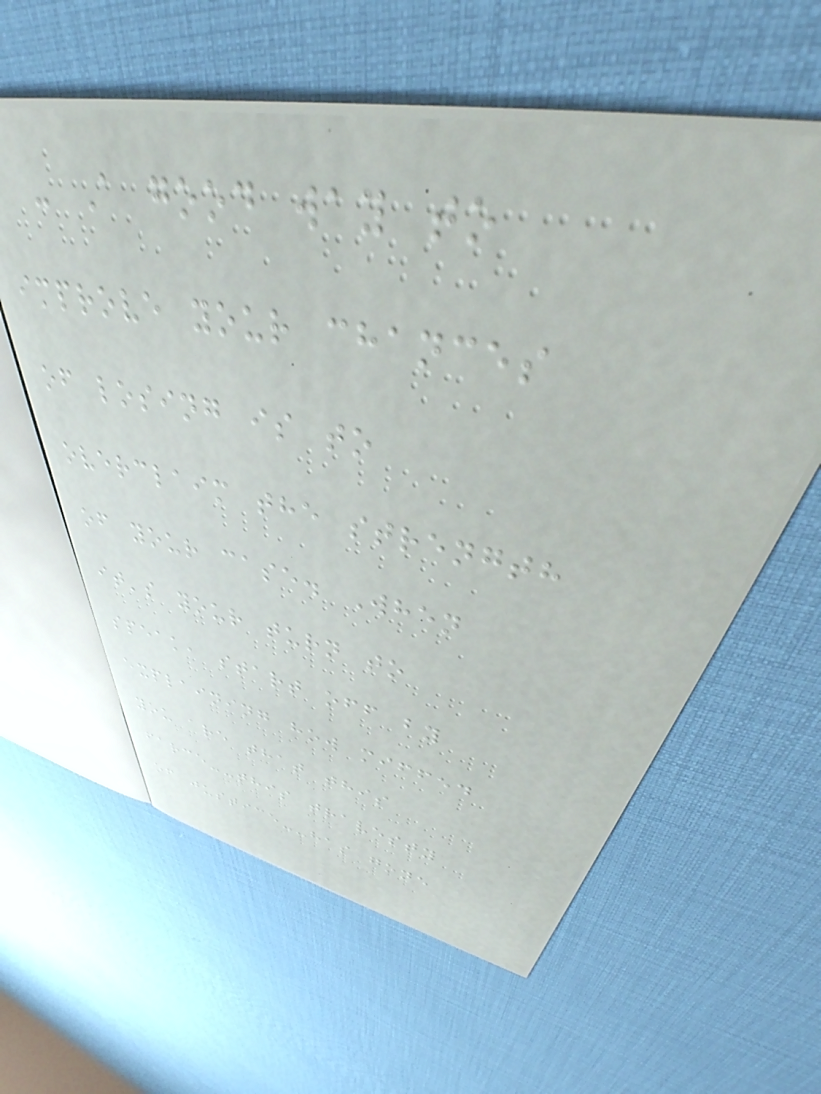- A good way to
improve your chances
of losing is to
overclaim the strength
of your case. When
it's your turn to
speak, start off by
explaining how miffed
you are that this
farce--this travesty
of justice--has gone
